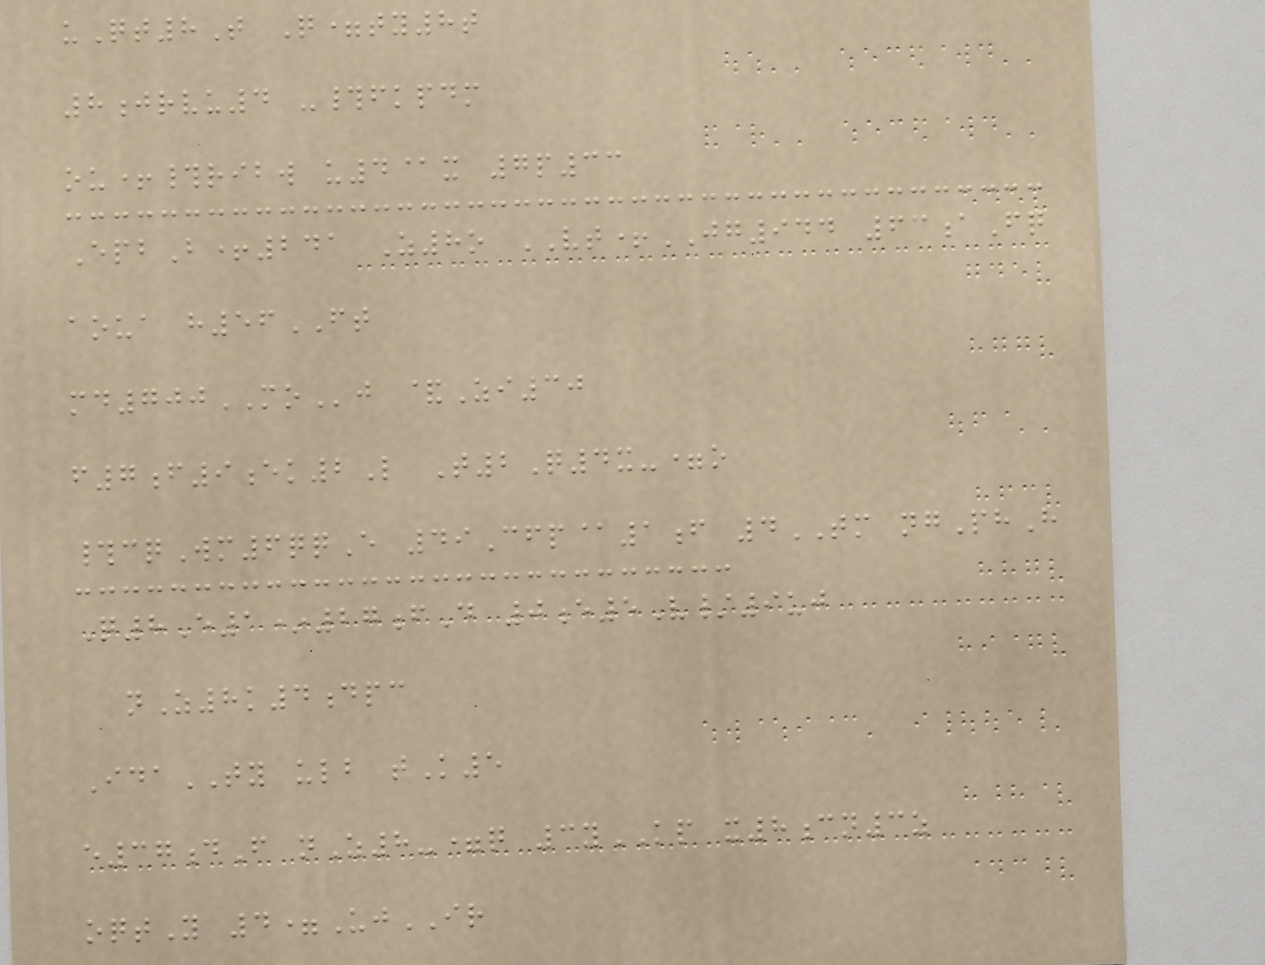uQt8T Q=ty8t
8jrvu4 -#fkpdm
ou+#ribw u4@x 7p33
EpbB+241 Z8o VT+JG944 63aFq
aoua h56FT
md700MOj &Zi30
f7f9ek2L T2Q4x-=o
#cqWm6qqE 49Cfp@1f 4TM ngPhH
Q8E1*27fD 0e5V/9uj
nZ8k4dpc
IdaTY ulb tK5
e37dF nZ8-=q 3yKP x8cn3z
oqtY 4=UjIR
